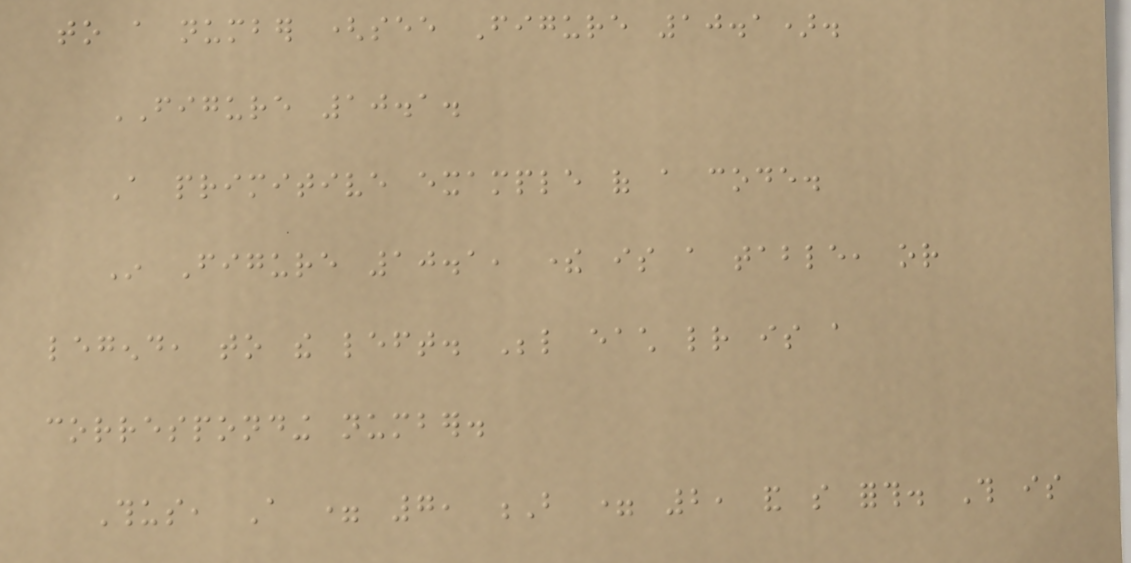to a number (see Figure 10.1).
FIGURE 10.1.
A primitive example of a code.
In Figure 10.1, there is a table, or
legend, to the left. Below each letter is a
corresponding number.
Thus, A = 7, B = 2, and so forth. This is
